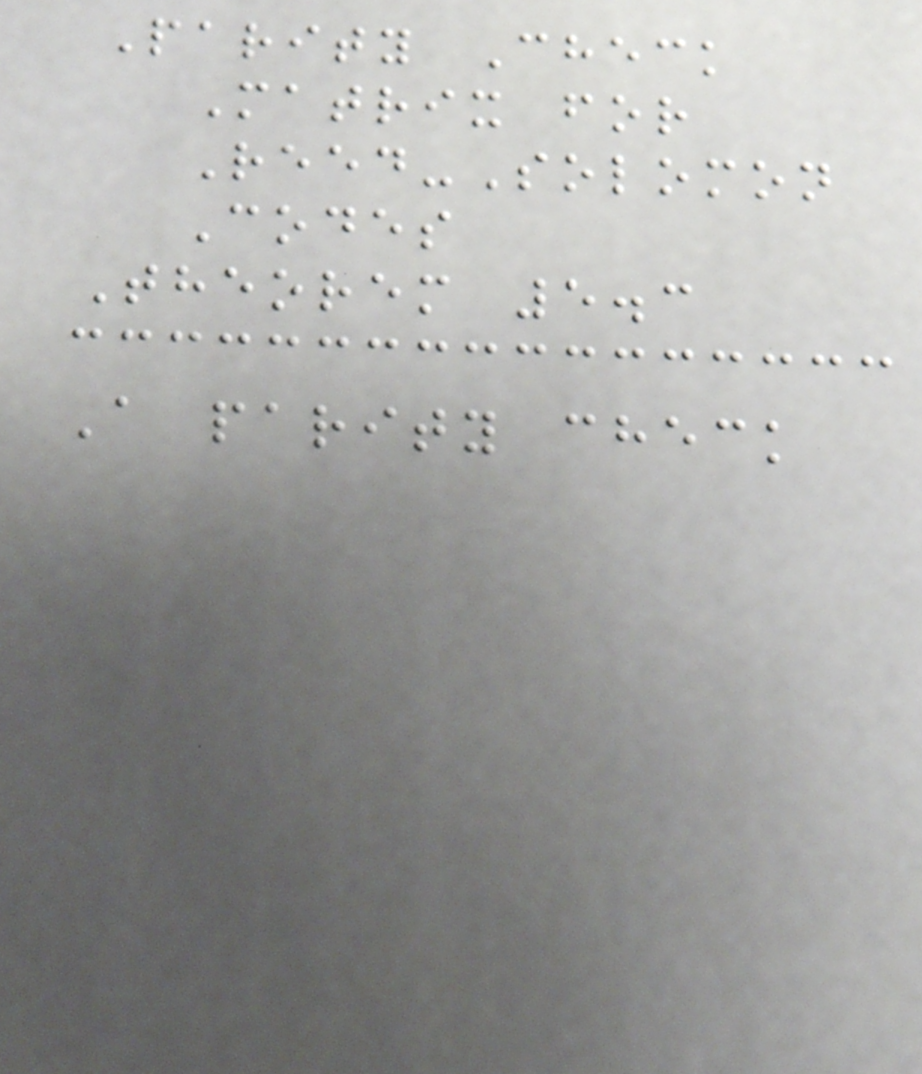Parity Check
Matrix for
Reed-Solomon
Codes
Theorem 5.3
A parity check
